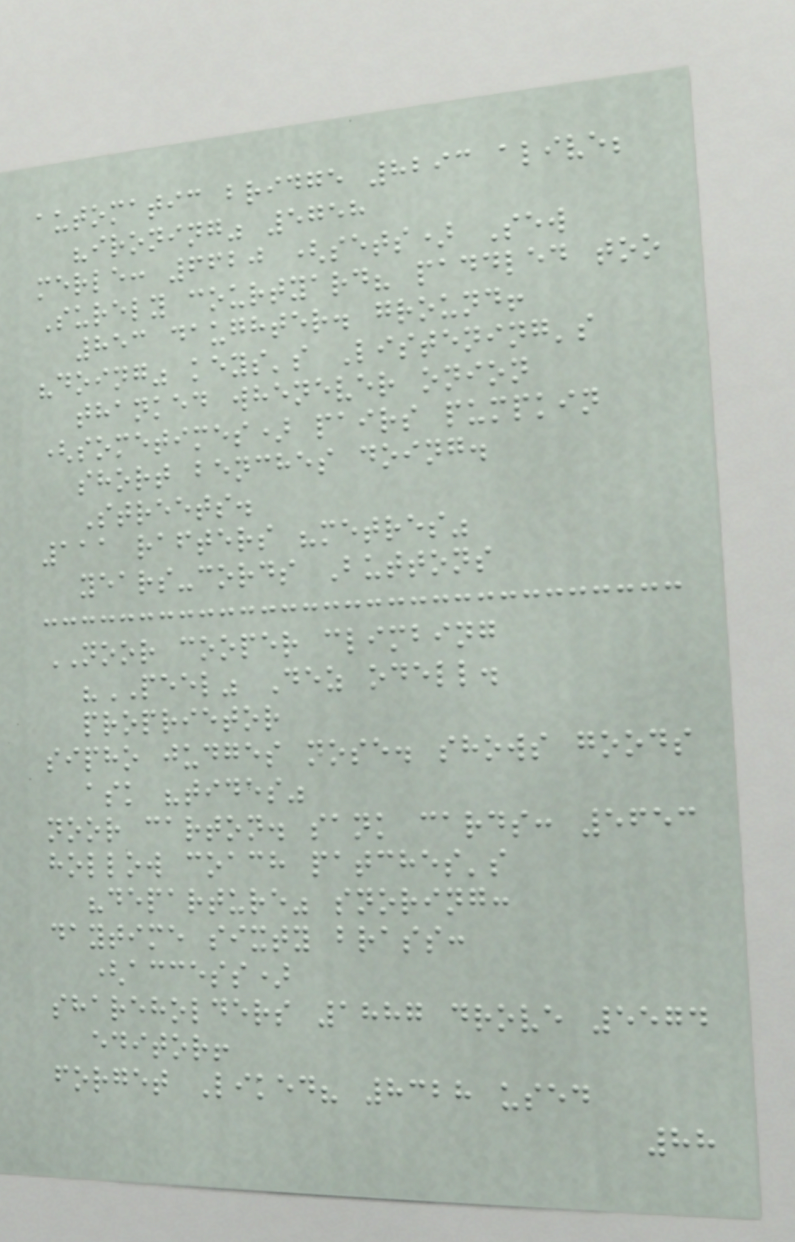automatic bridge 8293 alive;
"ironing" 5758
merle: 6620 (sets) Sew
Surely courtyard? paddled too
853 daughter. ground!
"doing" keys's Listening's
thanked whenever onion
(sometimes) pairs pumpkin
short benches doing.
Streets.
111 rafters "metres"
years-cords Buttons
NOOR cooper climbing
"PEEL" Dez odell.
proprietor
sipho judges nose. shows goods
ask "tides"
noor carton. sank cards: 5653
hollow coach patches's
"departure" snoring:
daytime sixty brass:
(access)
shareholders 1887 drove 5574
editor!
forget Liked? 8328 used
88
